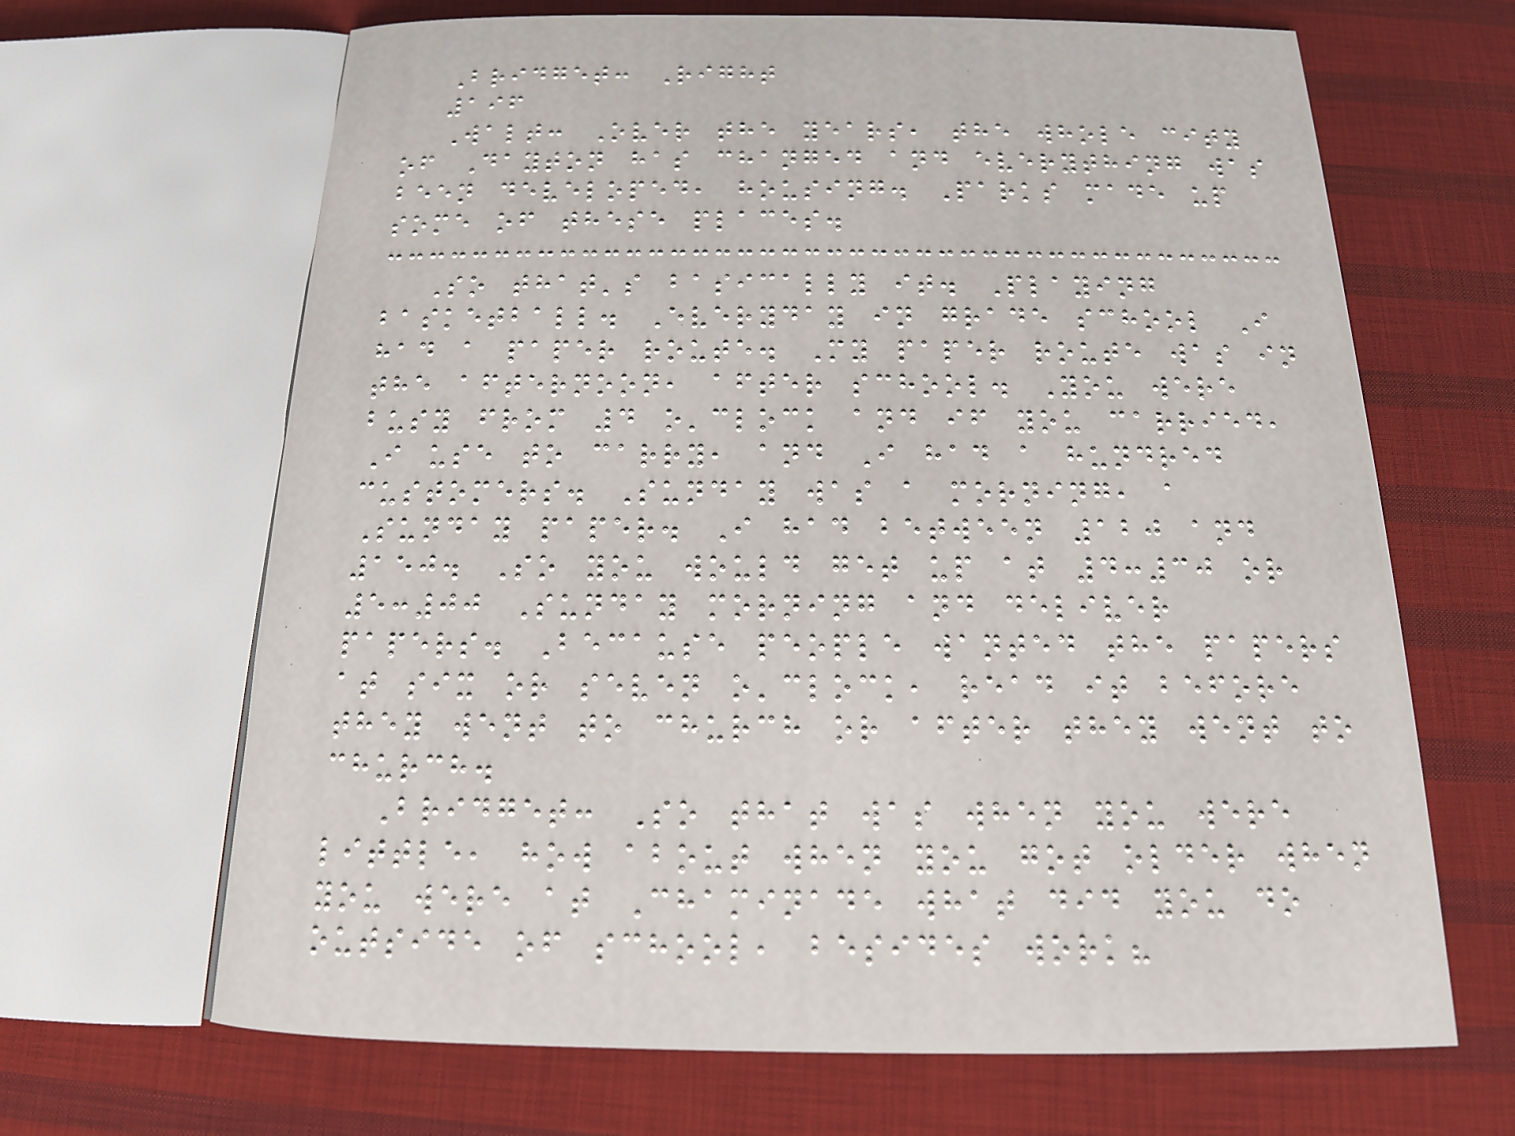Bridget: Right
196
Walt: Over the years, the whole city
of Dayton has changed and everything was
been developed, housing. Parks made up
some of these places.
So that's basically it. Playing
basketball. Everyday in grade school I
had a paper route. My paper route was in
the afternoon, after school. You were
busy from 4 o'clock and if you carried,
I use to carry, and I had a hundred
customers. Sunday was a morning, a
Sunday paper. I had between 120 and
150. So you would get up at 4:30 or
5:00 Sunday morning and deliver
papers. Because people wanted the papers
at six or seven o'clock, read it before
they went to church or after they went to
church.
Bridget: So that was when you were
little, how about when you got older when
you were at Chaminade what did you do
outside of school, besides work?
